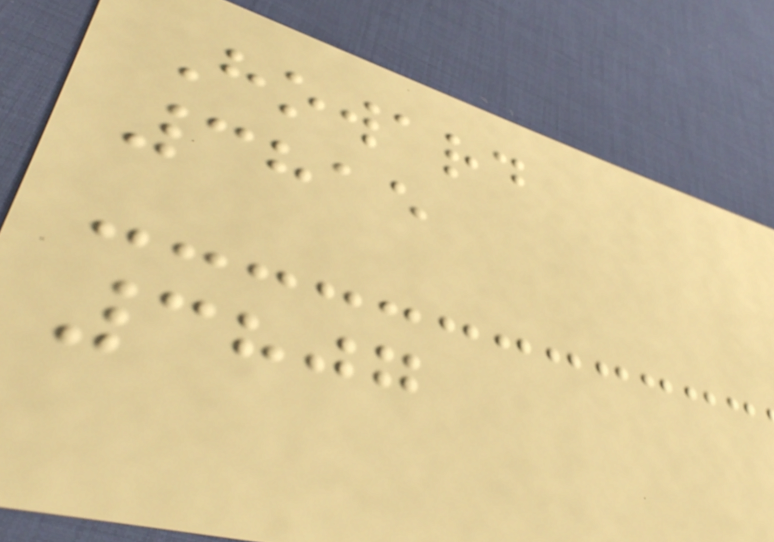Howard
3815
3807
